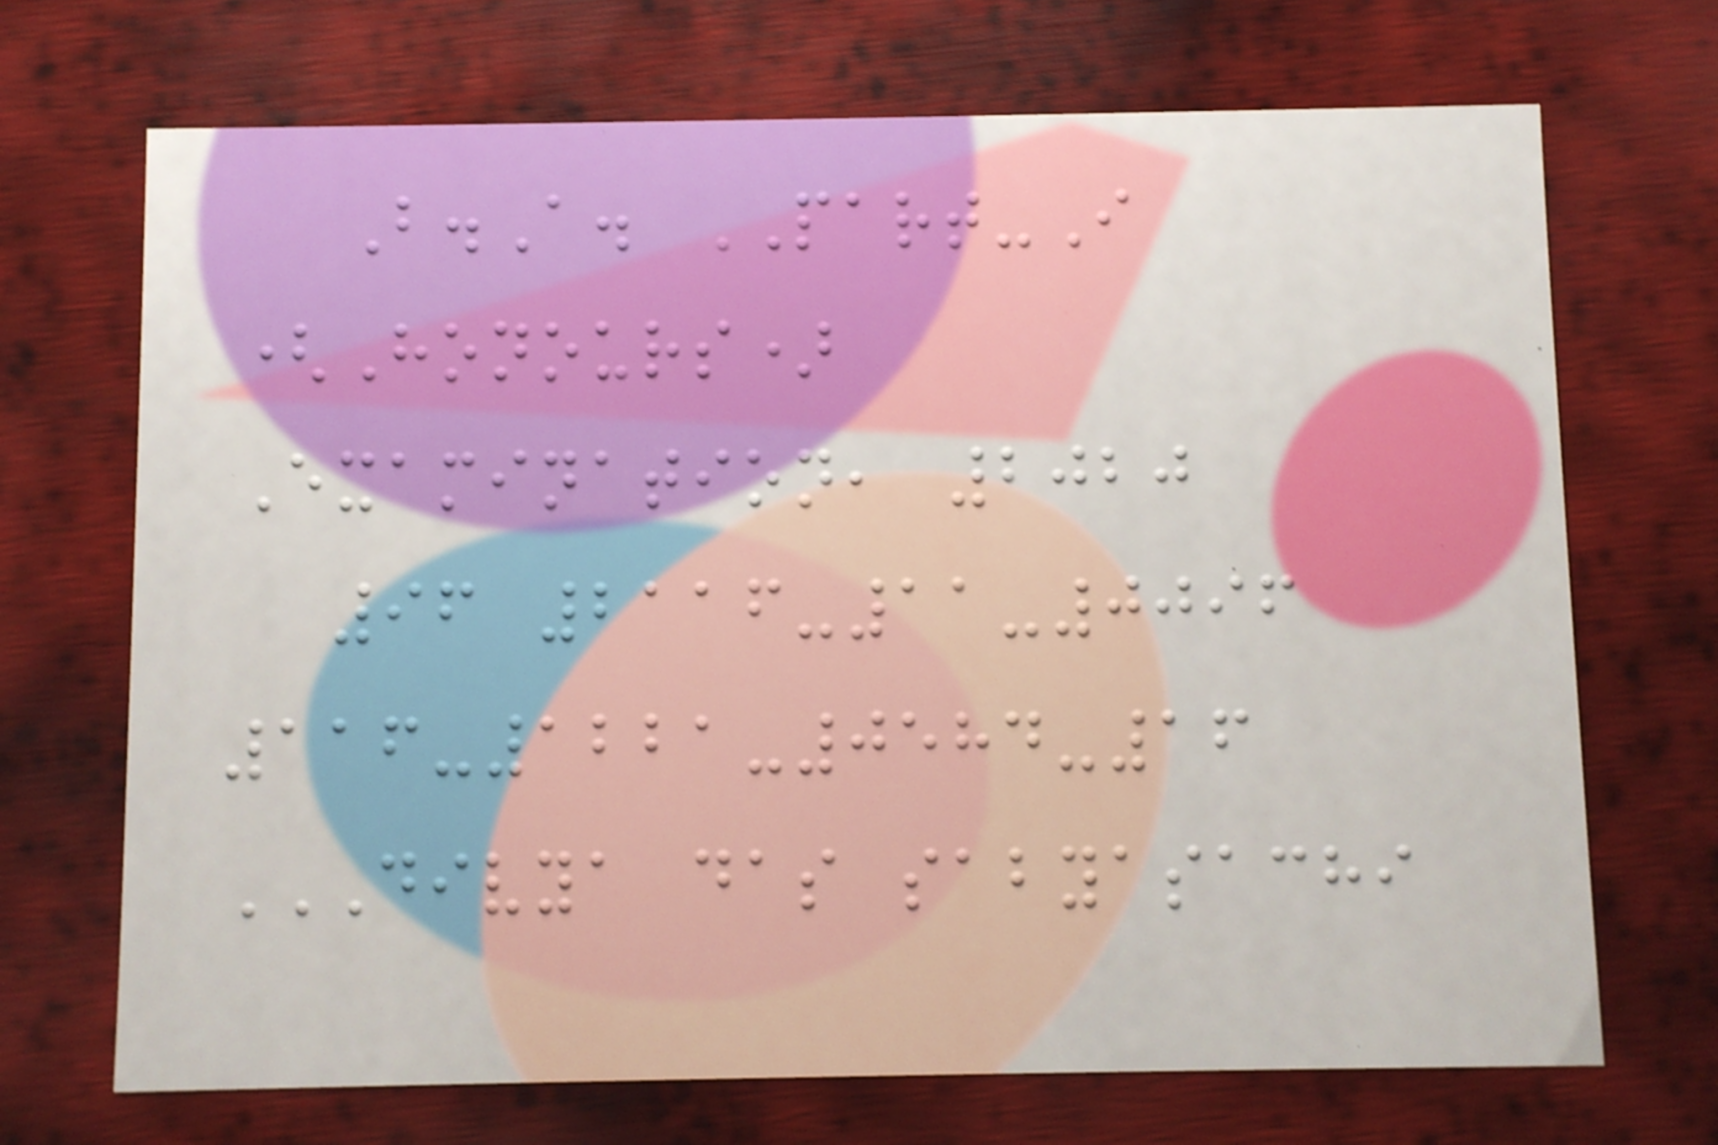B.A. PART-I
(Honours)
Examination, 2020
96 2116-11-0096
116-1221-0584-16
DIVYA DAS SABYASACHI
